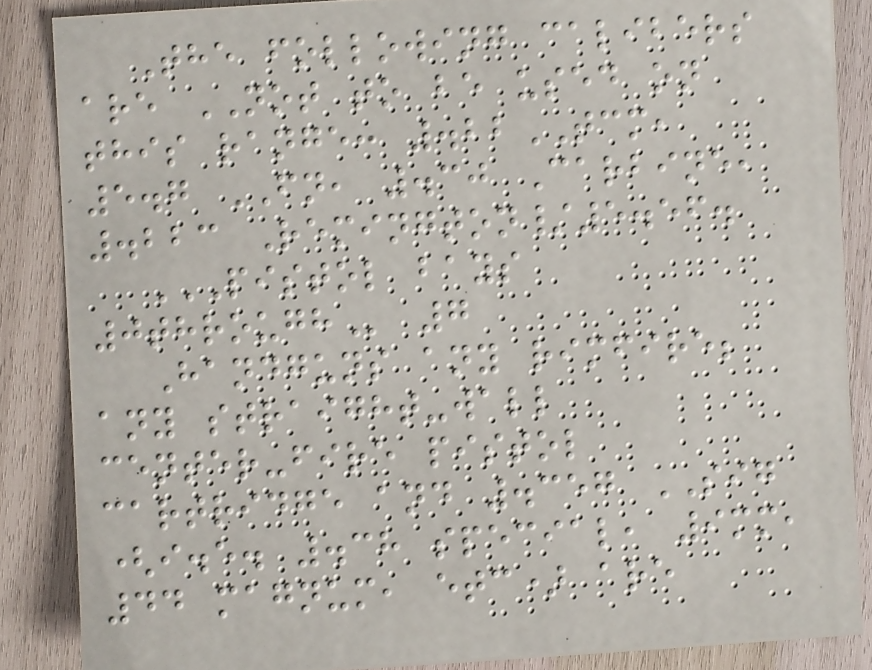The following calibers
are NOT to be used on
this range: .22TCM,
5.7 FN, .30 Carbine,
.223 Remington/5.56.
PISTOL BAYS
0THROUGH 7
Handguns any rimfire;
any straight-wall
center-fire pistol
cartridge and .357 SIG
(i.e. .38 special, 9mm,
44 magnum, etc) are
